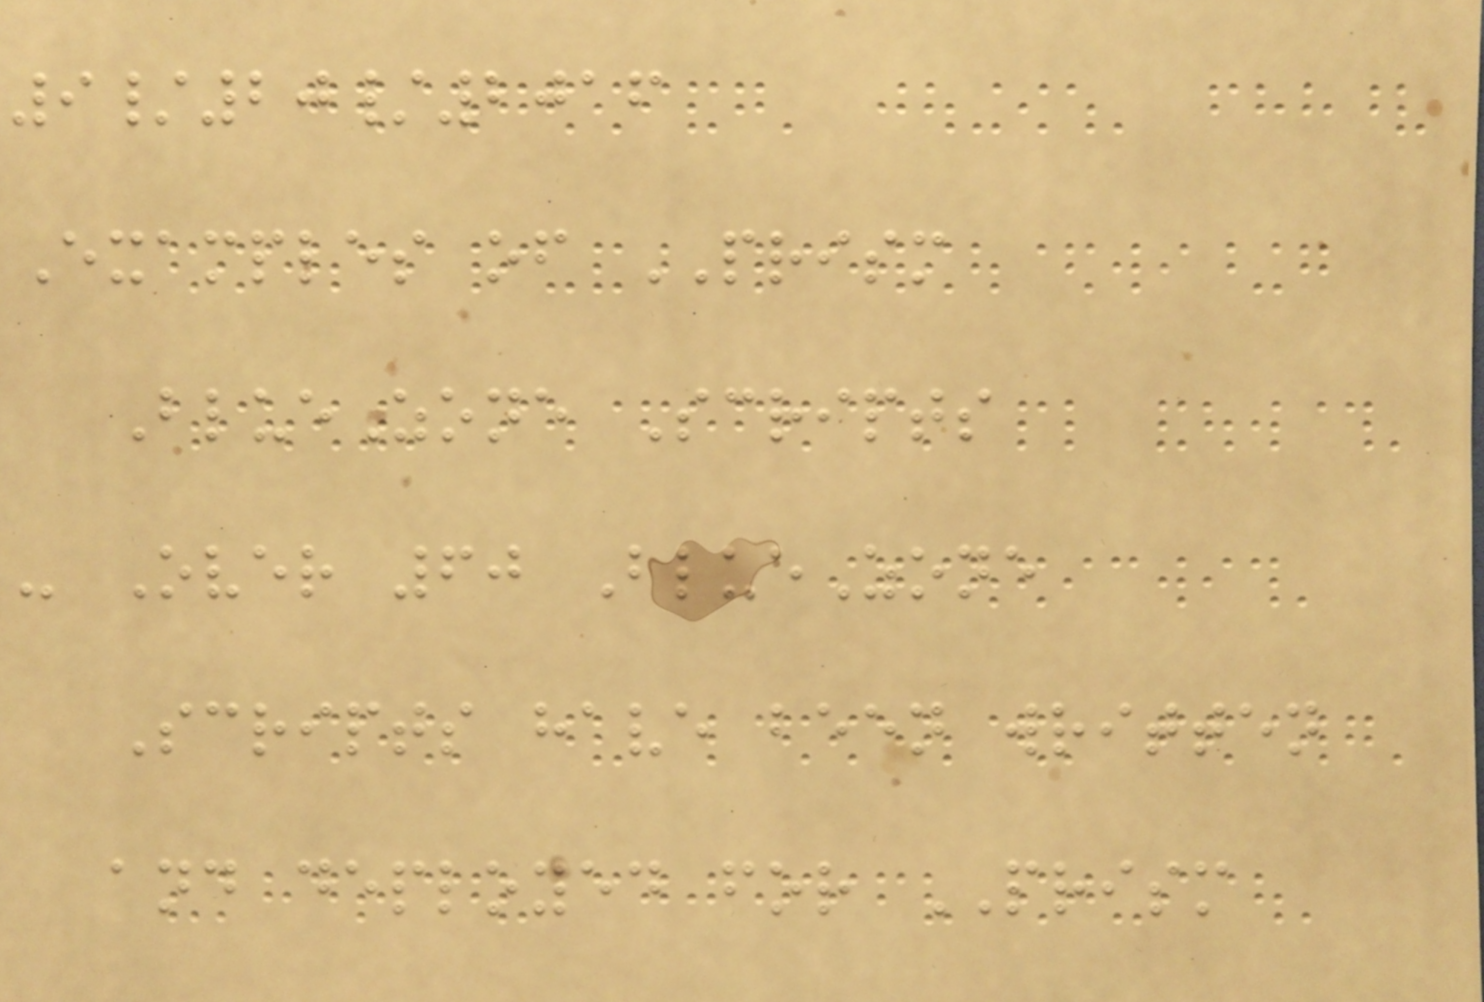9/20/2016
Examples of PRISM
BlueZone Scripts
- Over 60 BlueZone
Scripts have been written
and deployed for PRISM
